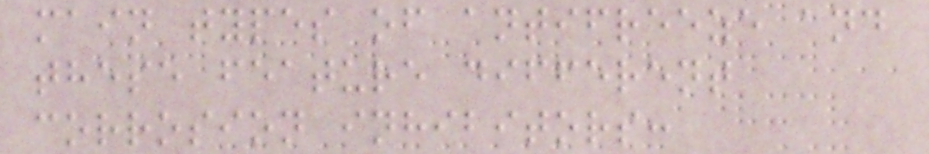main types of antifreeze and
these feature different
corrosion inhibitors:
